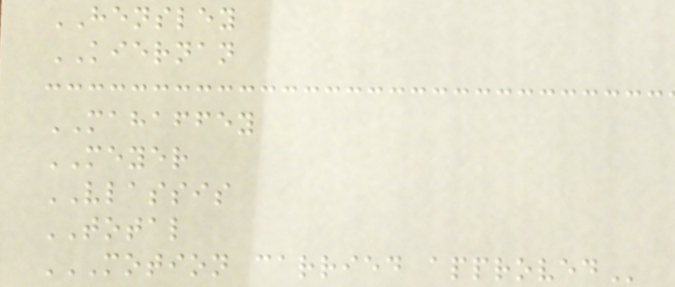HENSLEY
KIERNAN
MAHAFFEY
MEYER
VLASSIS
TOTAL
MOTION CARRIED APPROVED
